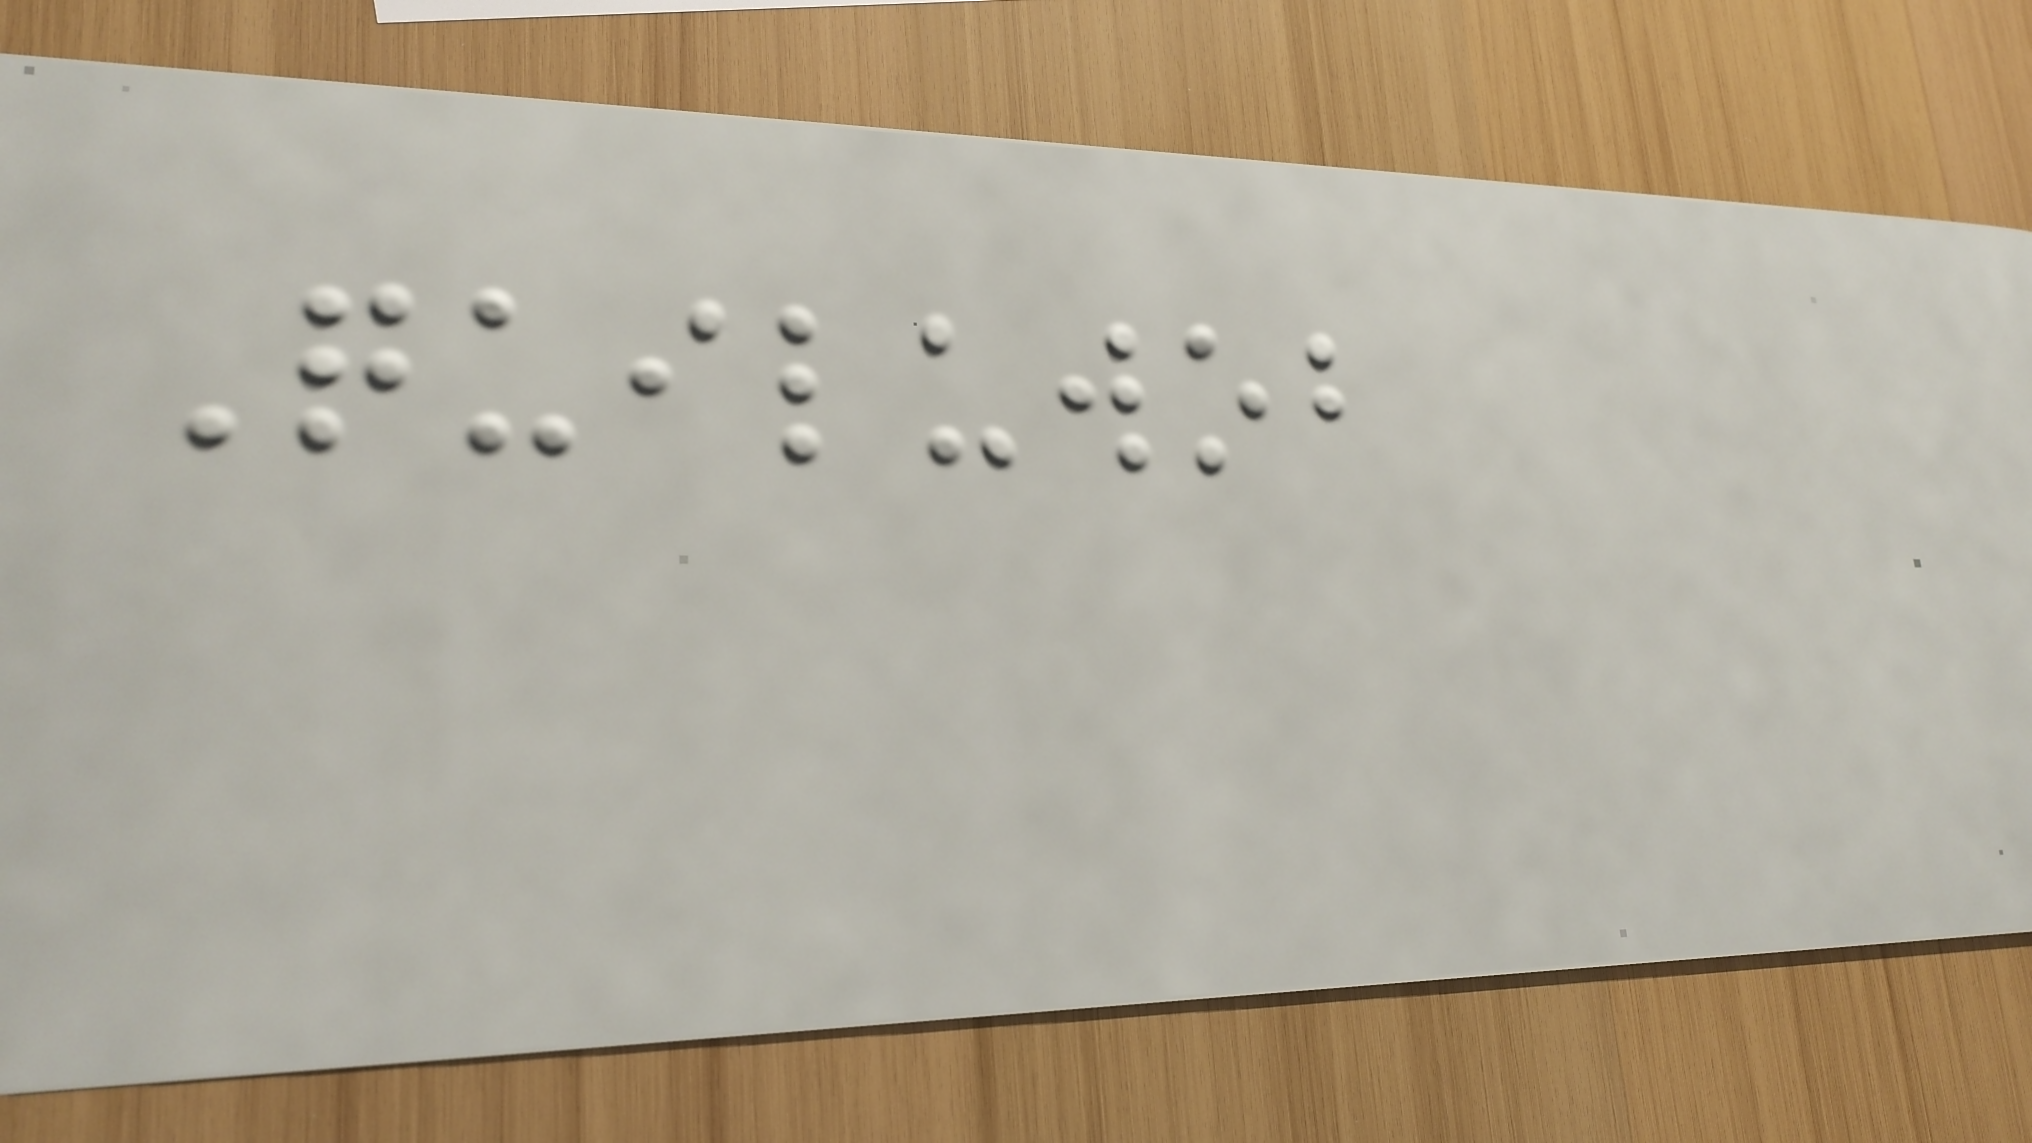Quiluwob
